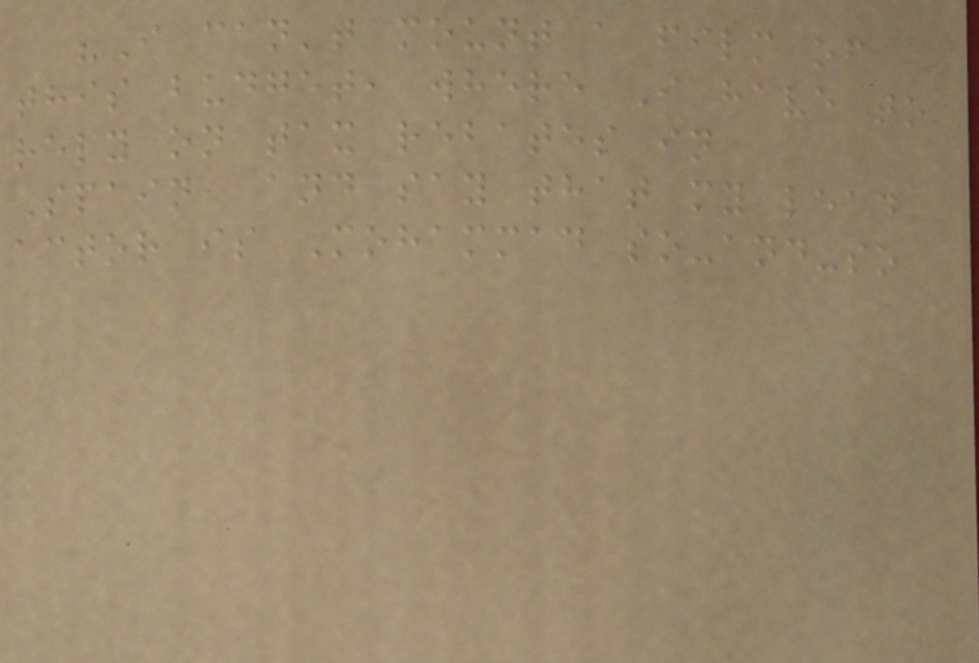"I can't mount a film of
this budget, where I have to
rely on tax rebates in
Spain, and say that my lead
actor is Mohammad so-and-so
